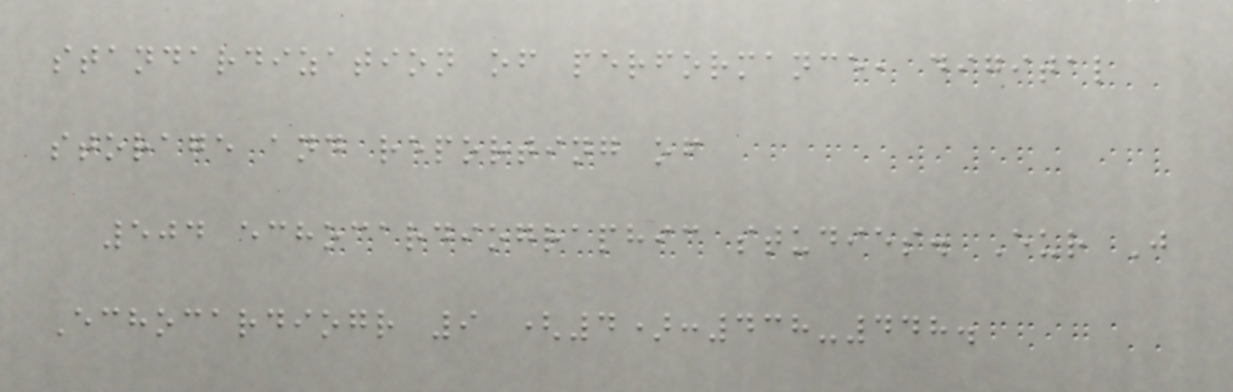standardization of performance, digital
storage and reporting of
504 echocardiographic studies. Eur J
Echocardiogr 9 (4):438-448.
